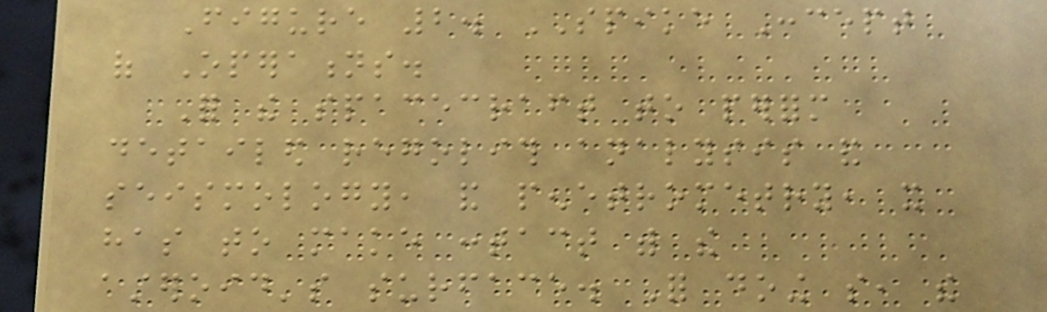Figure 2. SPIKE Concept
of Operations.
For the spacecraft to perform
detailed regolith analysis and
seismology, and penetrometry, it
has to make contact with the
asteroid's surface. For doing so, the
